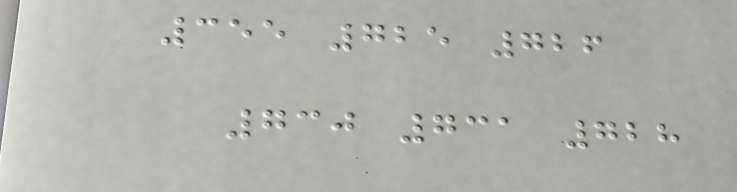355 725 726
730 731 728
